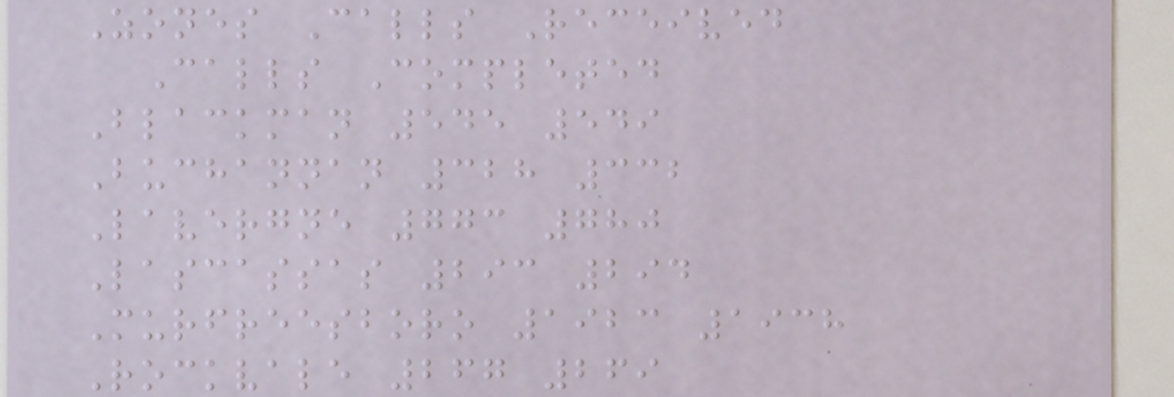Zones Calls Received
Calls Completed
Blackman 545 549
Buchannan 328 332
Lavergne 773 780
Lascassas 293 294
Murfreesboro 1923 1938
Rockvale 267 269
